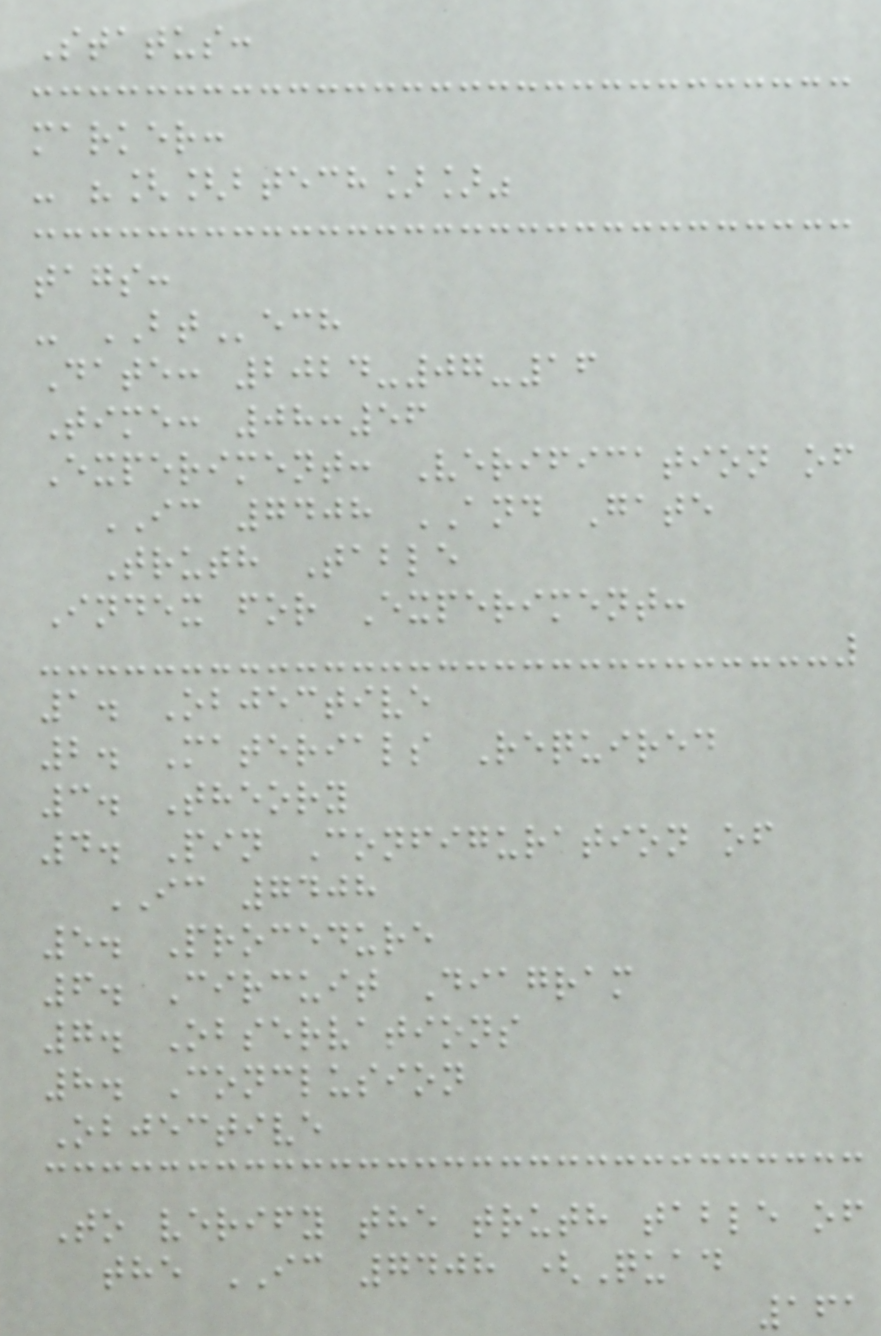Status:
marker:
- "[[btech]]"
tags:
- BTech
Date: 2024-07-16
Time: 08:56
Experiment: Verification of
IC 7408 AND Gate
Truth Table
Index for Experiment:
1. Objective
2. Materials Required
3. Theory
4. Pin Configuration of
IC 7408
5. Procedure
6. Circuit Diagram
7. Observations
8. Conclusion
Objective
To verify the truth table of
the IC 7408 (Quad
161
